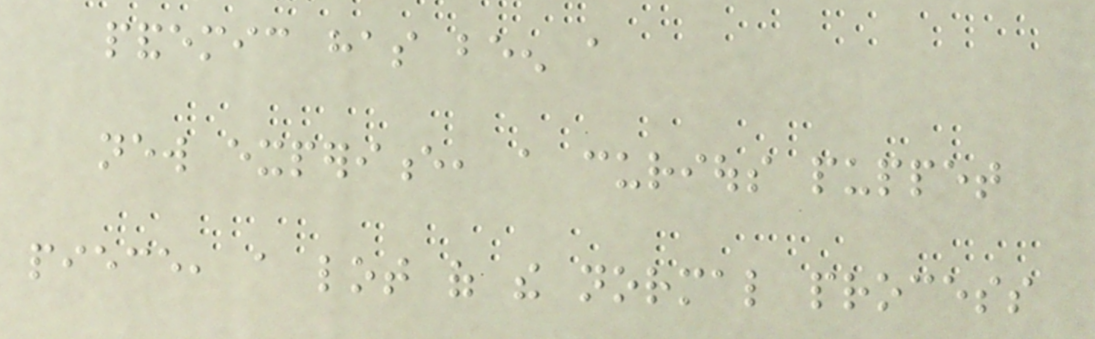pandemic has been a
new experience, a curious puppet
piece, a lot of the normal process
